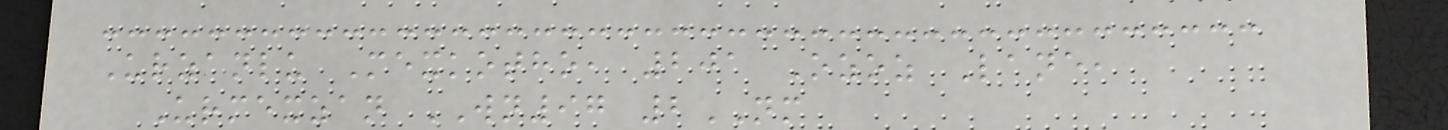Urzanlu Mexkotho, 201 Ozoz Lane,
Urmexzan WN97 2NM
